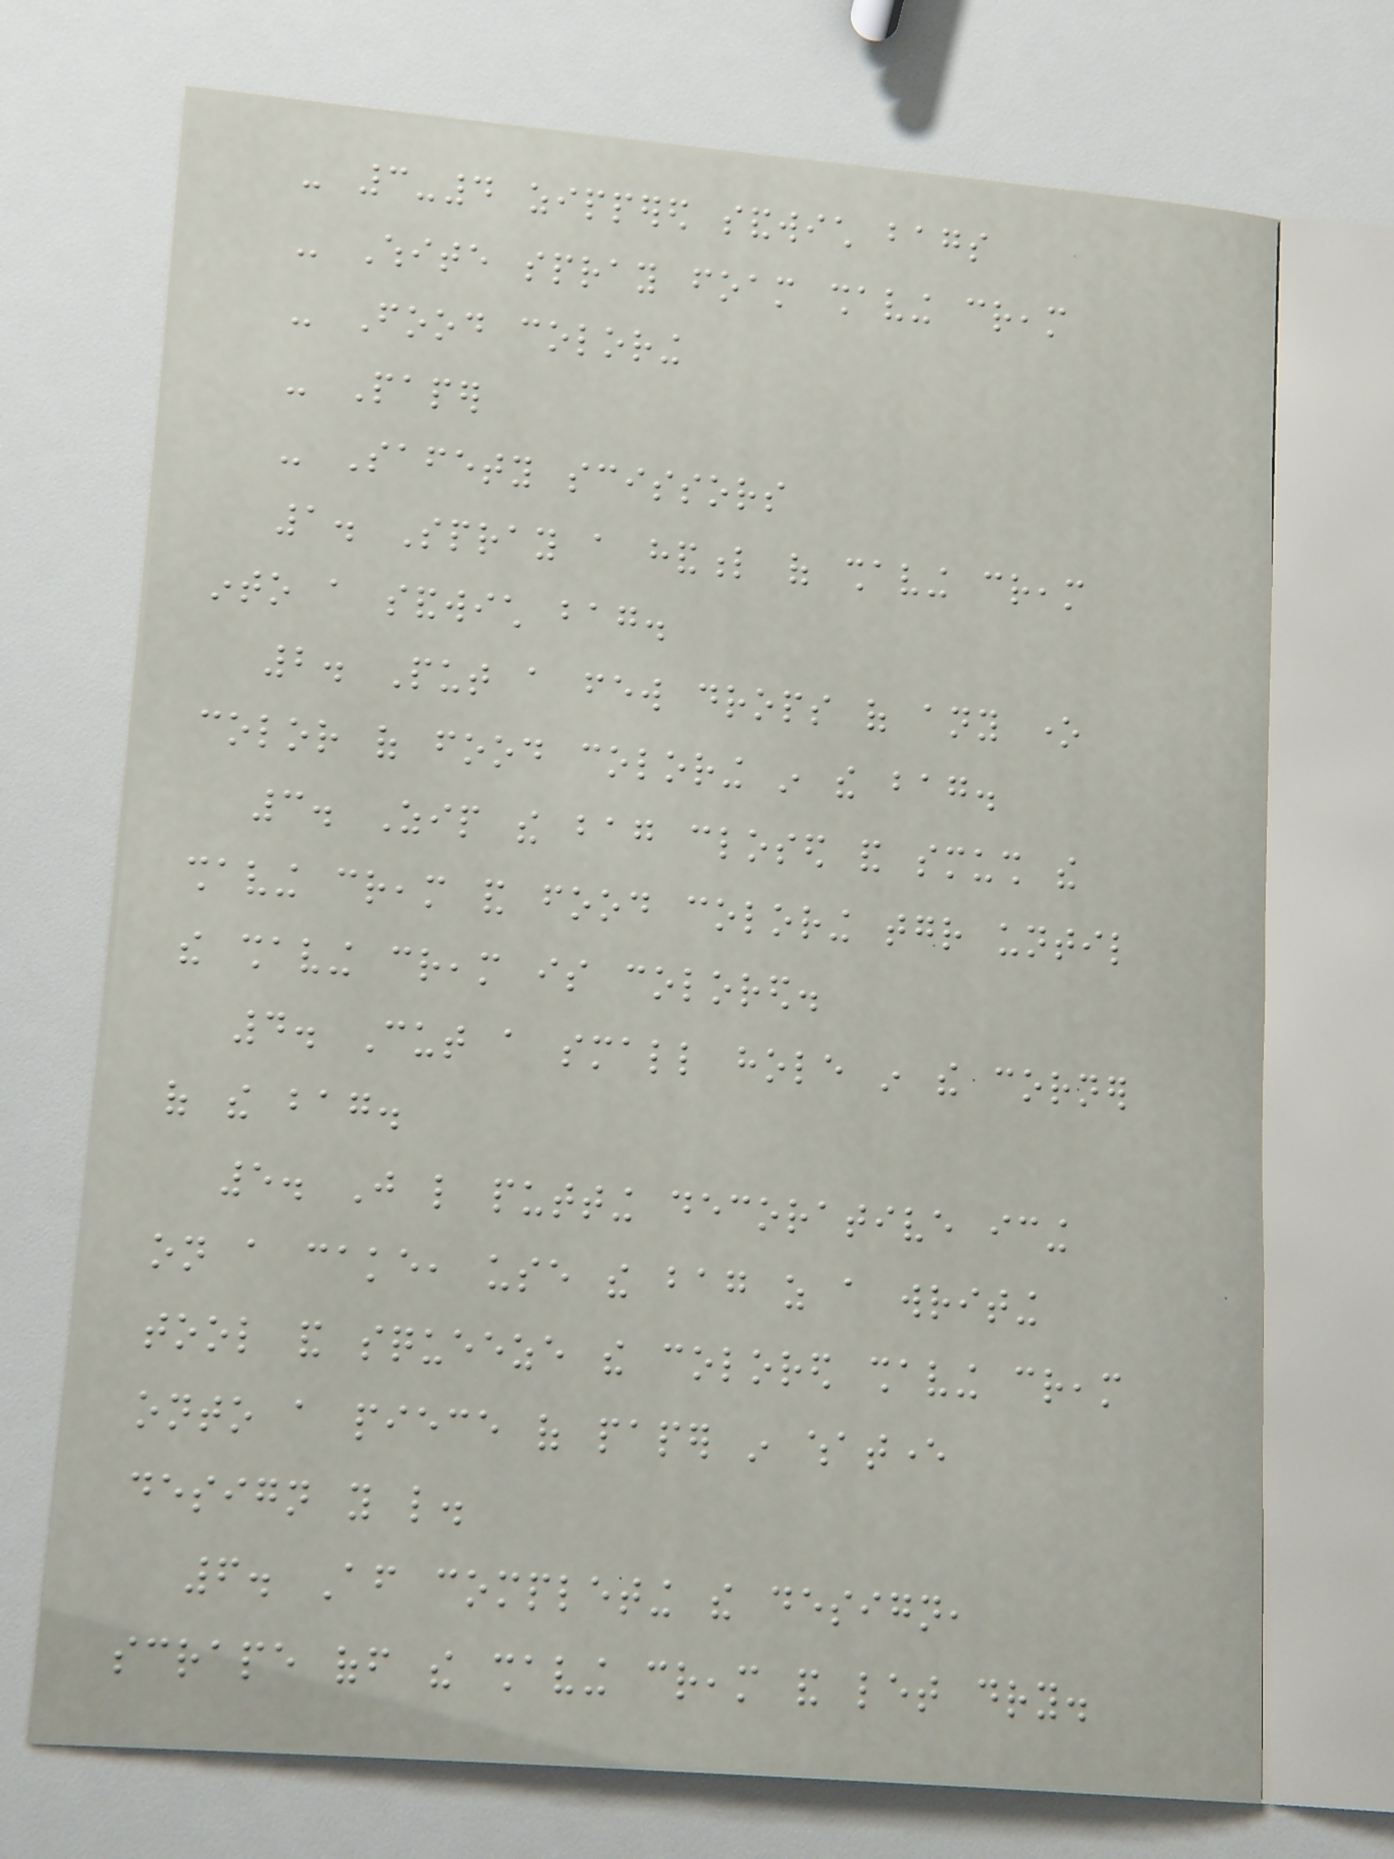- 3-4 zippered sandwich bags
- White spray foam shaving cream
- Food coloring
- Paper
- Safety scissors
1. Spray a handful of shaving cream
into a sandwich bag.
2. Put a few drops of any one
color of food coloring in the bag.
3. Zip the bag closed and smush the
shaving cream and food coloring together until
the shaving cream is colored.
4. Cut a small hole in the corner
of the bag.
5. Just like putting decorative icing
on a cake, use the bag as a writing
tool and squeeze the colored shaving cream
onto a piece of paper in whatever
design you like.
6. After completing the design,
scrape off the shaving cream and let dry.
